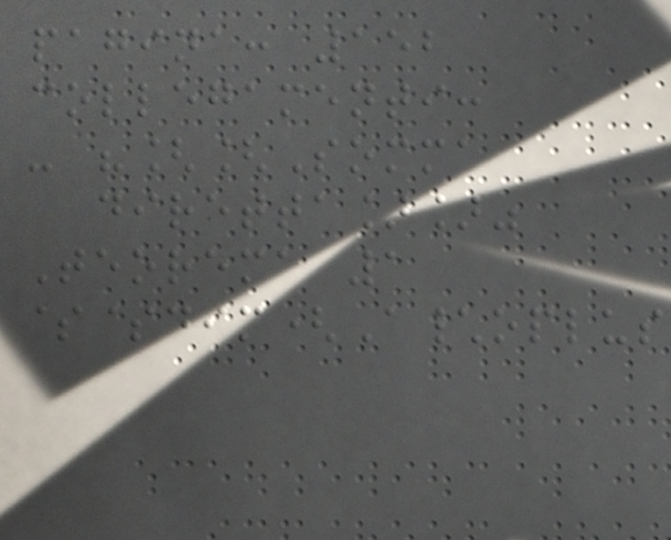pagina: 152
collegamenti:
- "[[Somma
diretta]]"
Teorema 1
$$dim(A\oplus
